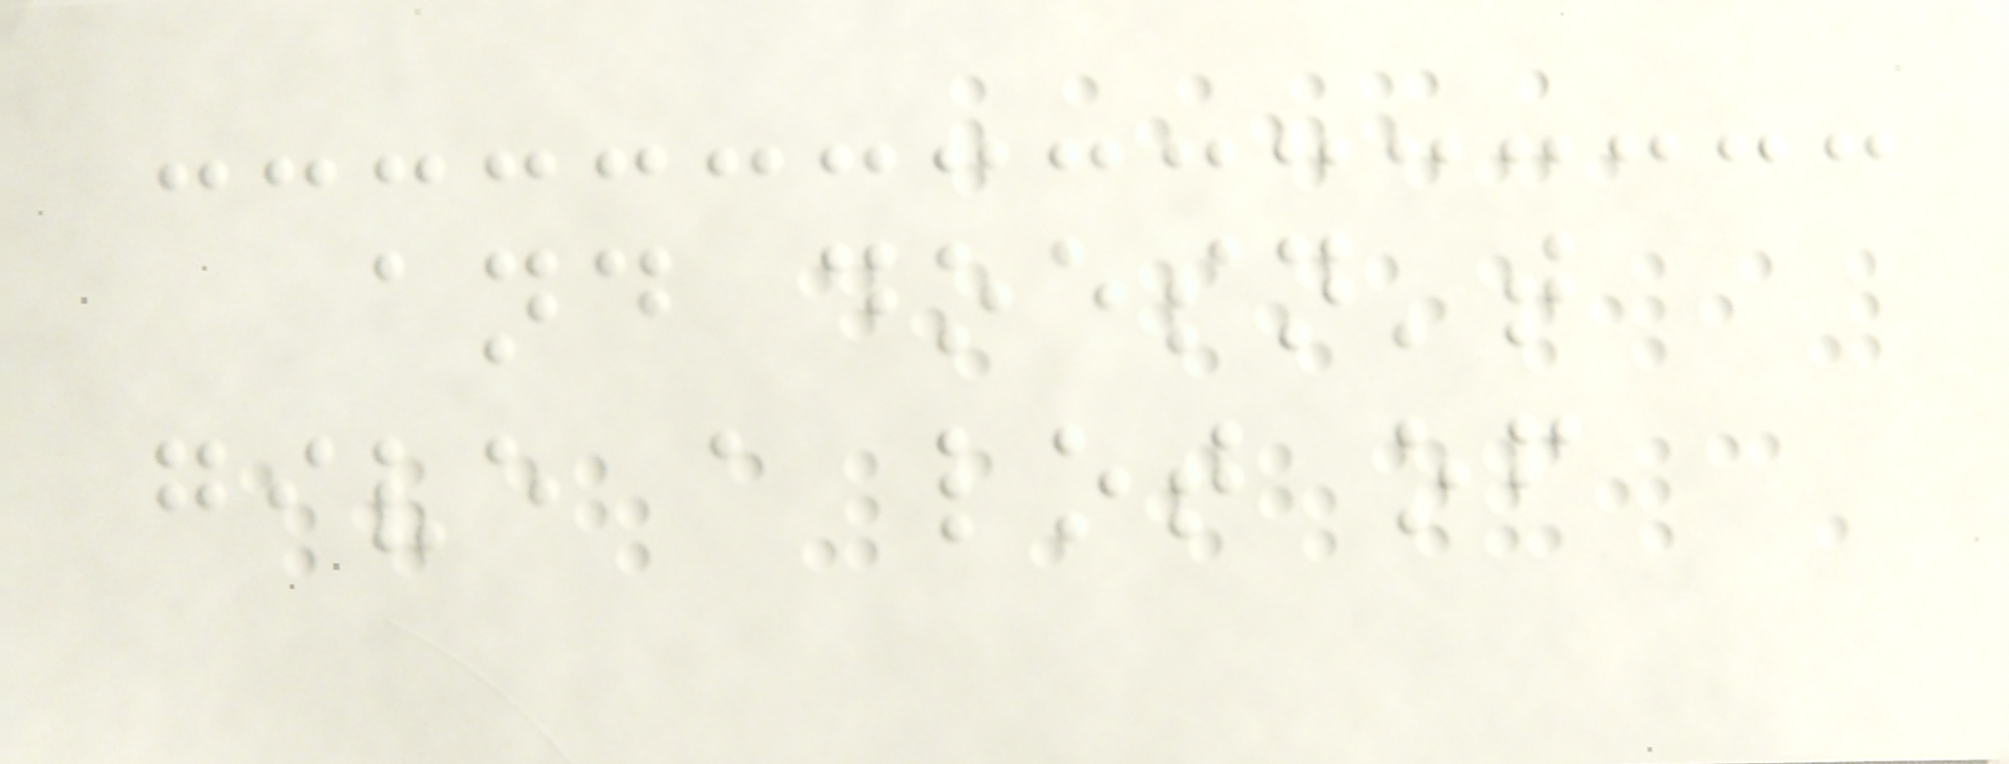and doesn't
give a lot of
